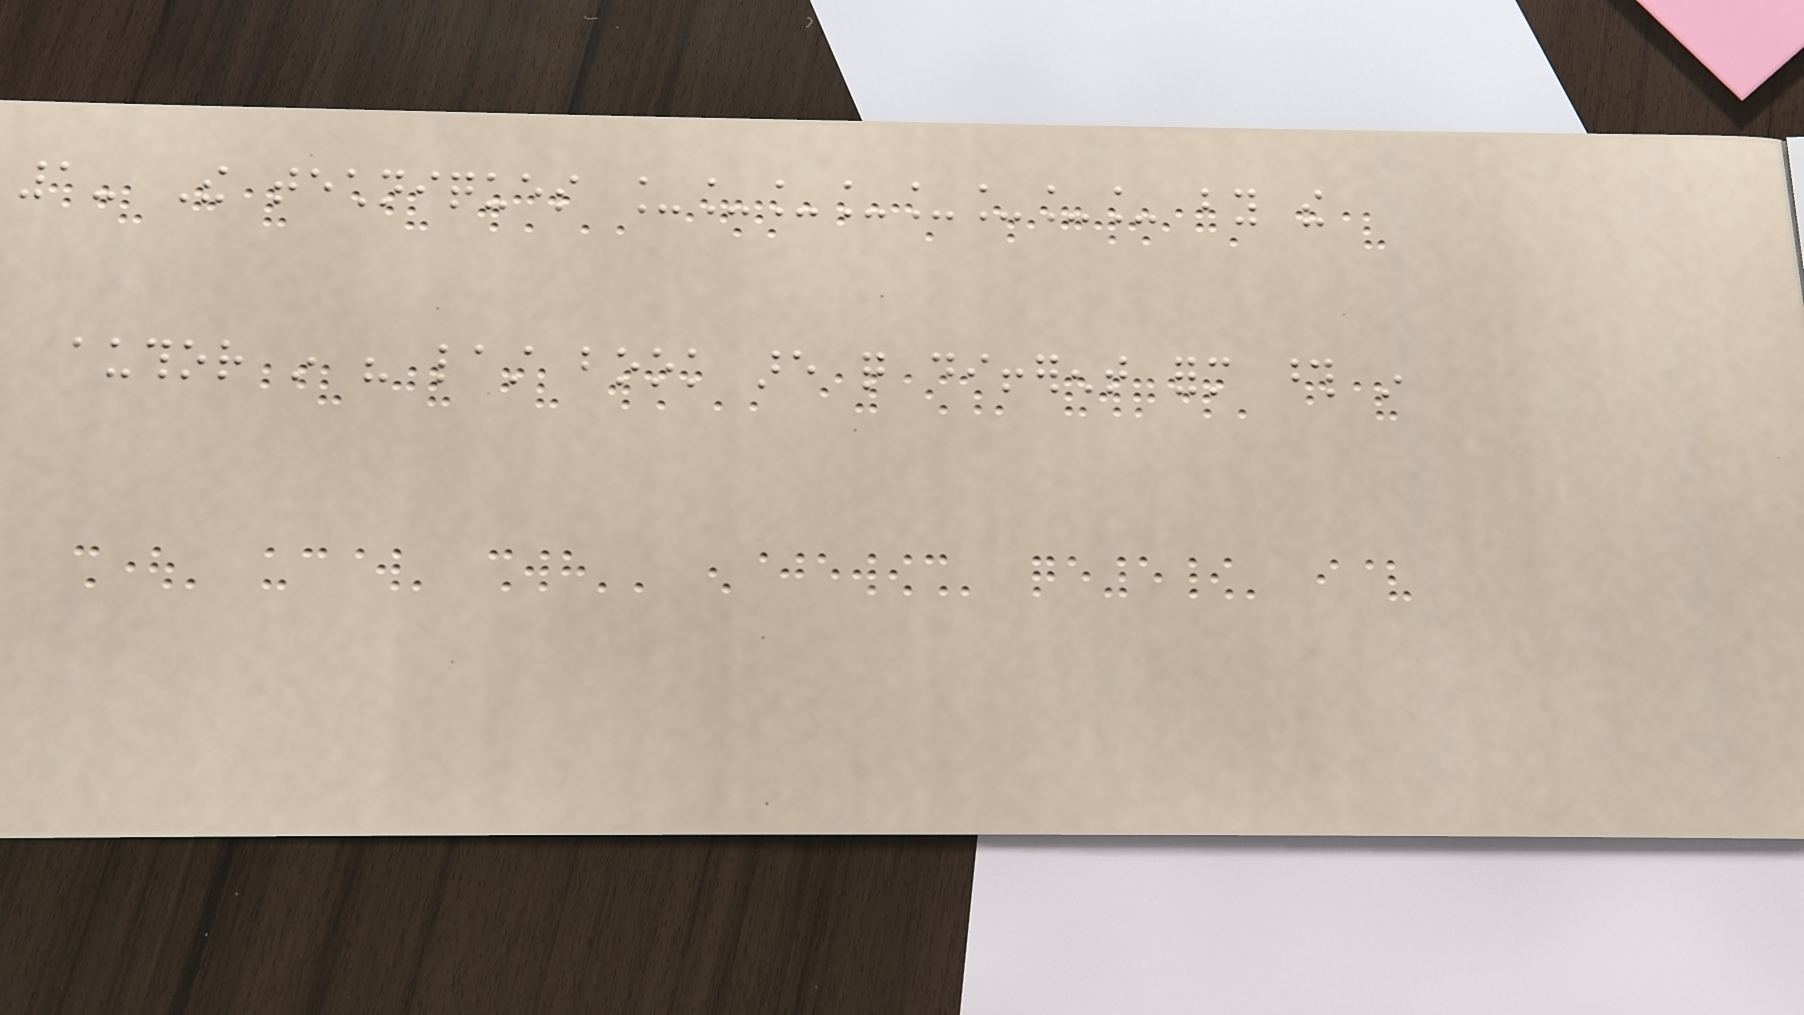1- The techniques ________ by the
author in his last book are quite different form those in
